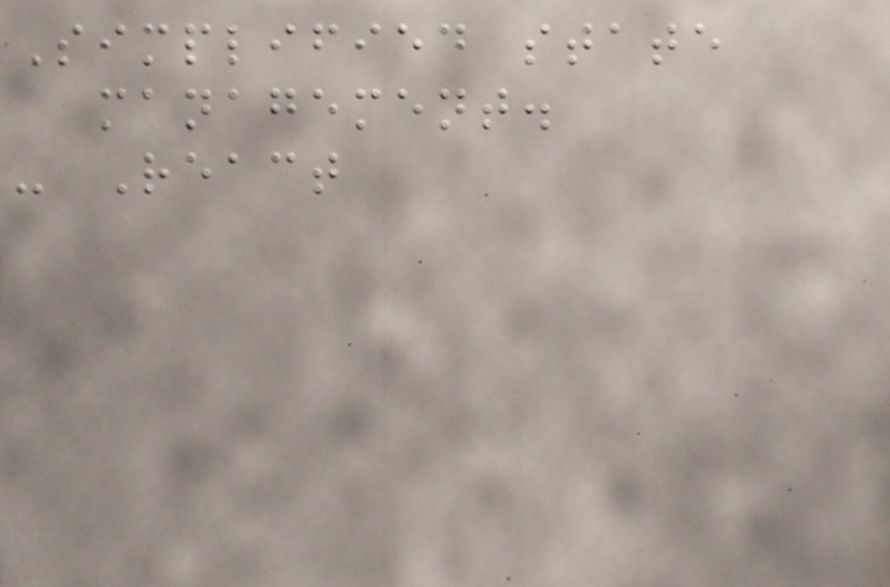Simplified state
management.
- React
